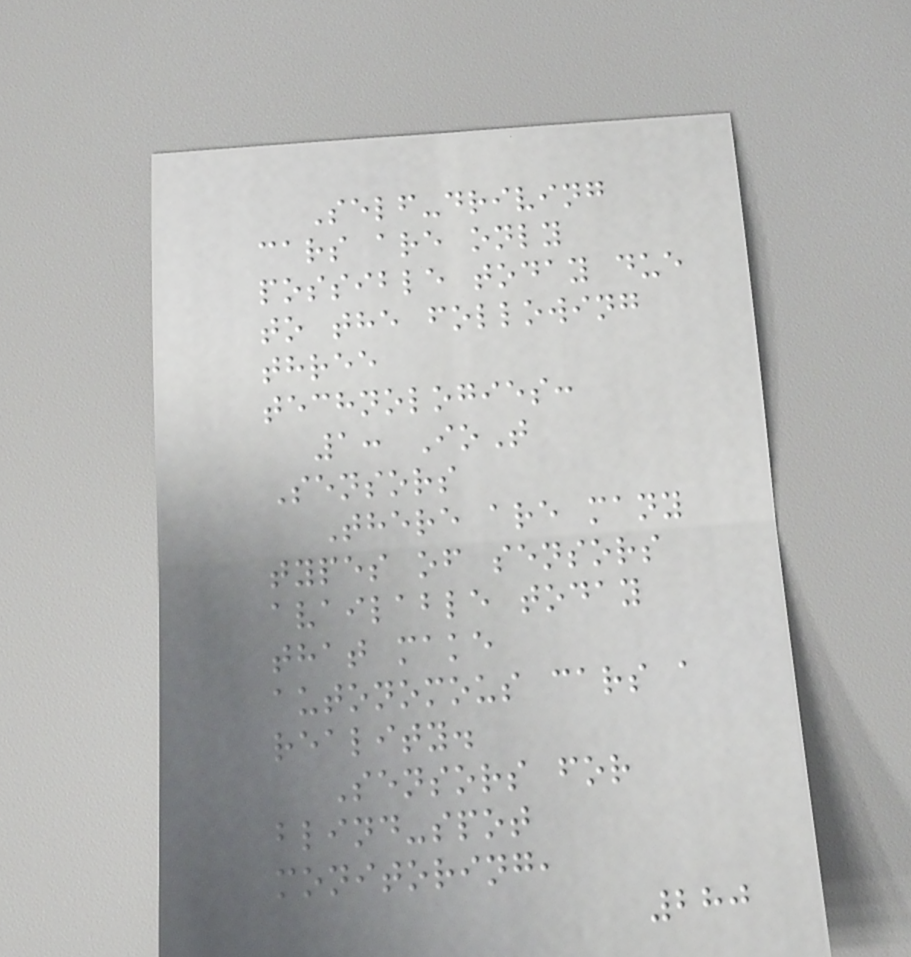Self-driving
cars are only
possible today due
to the following
three
technologies:
1: IoT
Sensors
There are many
types of sensors
available today
that make
autonomous cars a
reality.
Sensors for
blind-spot
monitoring,
280
